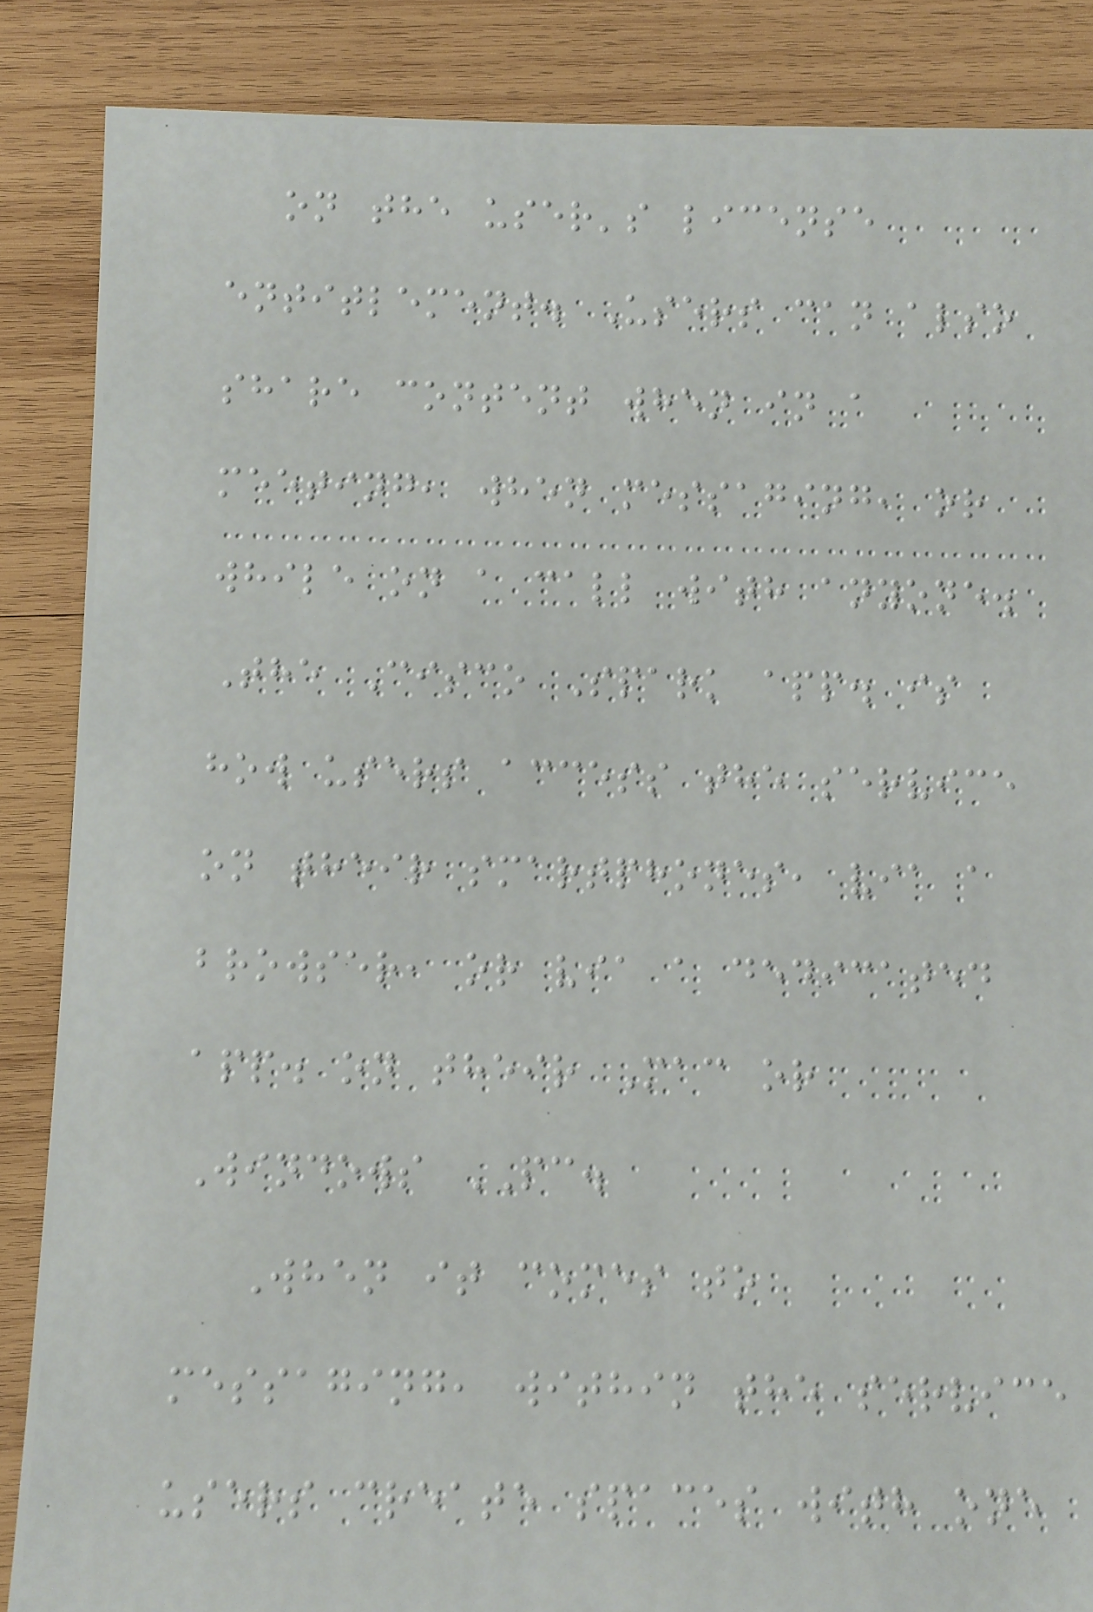on the user's license
entitlement. Users can also
share content when in a
meeting, when messaging, or
while on a call with anyone.
The Cisco Spark app. is
how users access the service
on their smartphones, via a
browser, or via a dedicated
app. on their Mac or
Windows PC.
When it comes to
messaging, within the service
users create spaces with one
